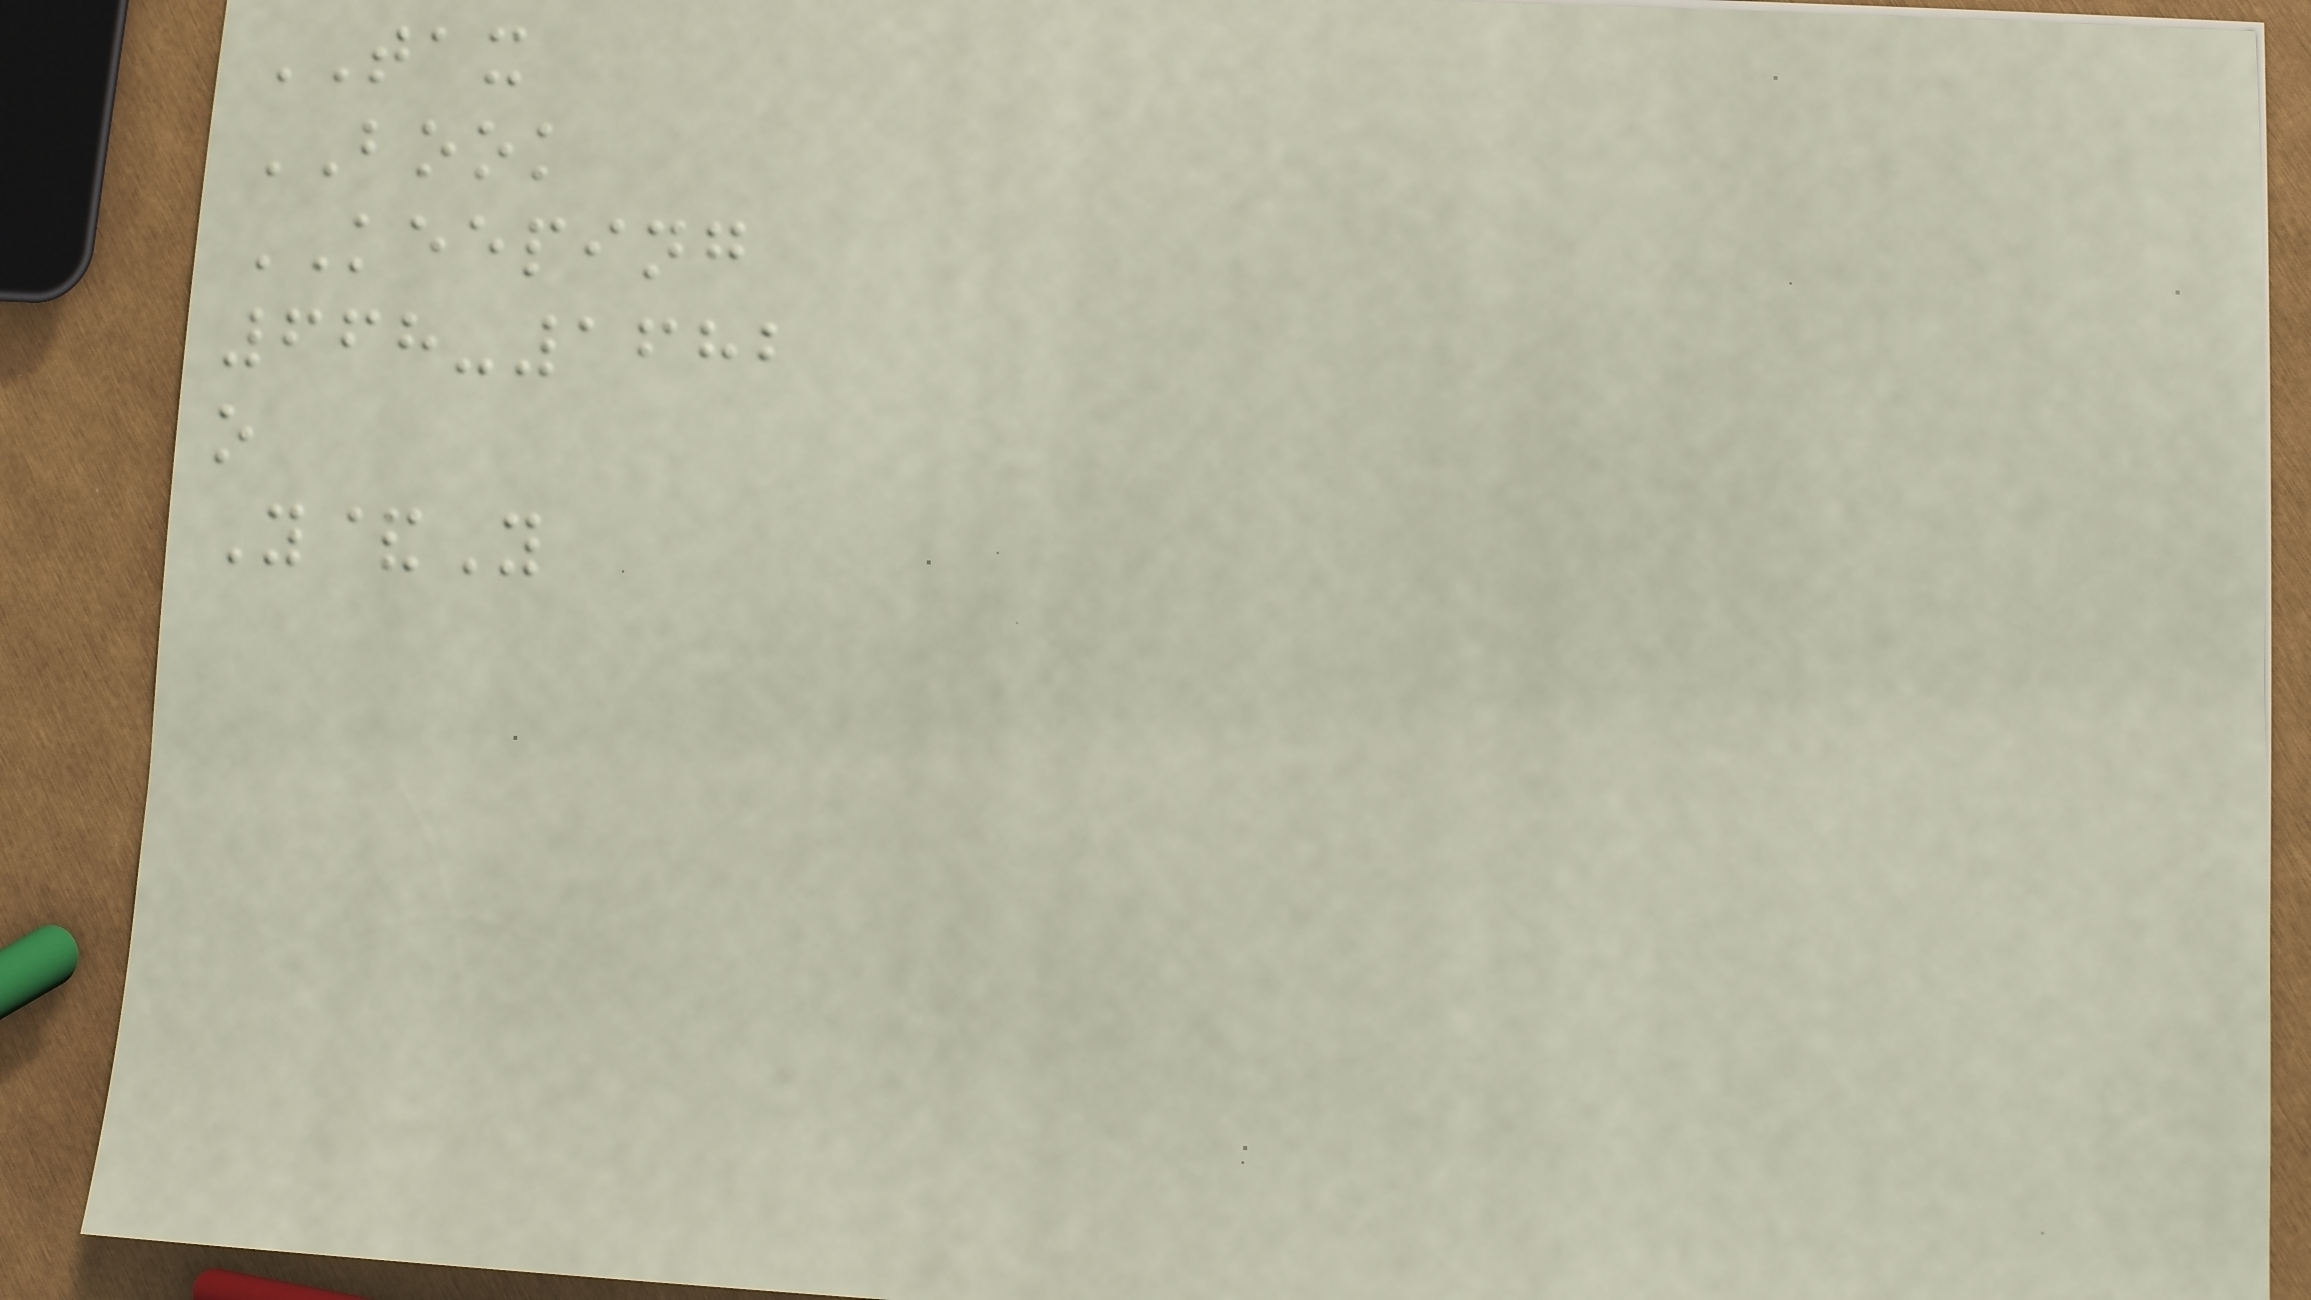TAX
BOOK
KEEPING
668-1682
o
Y&Y
